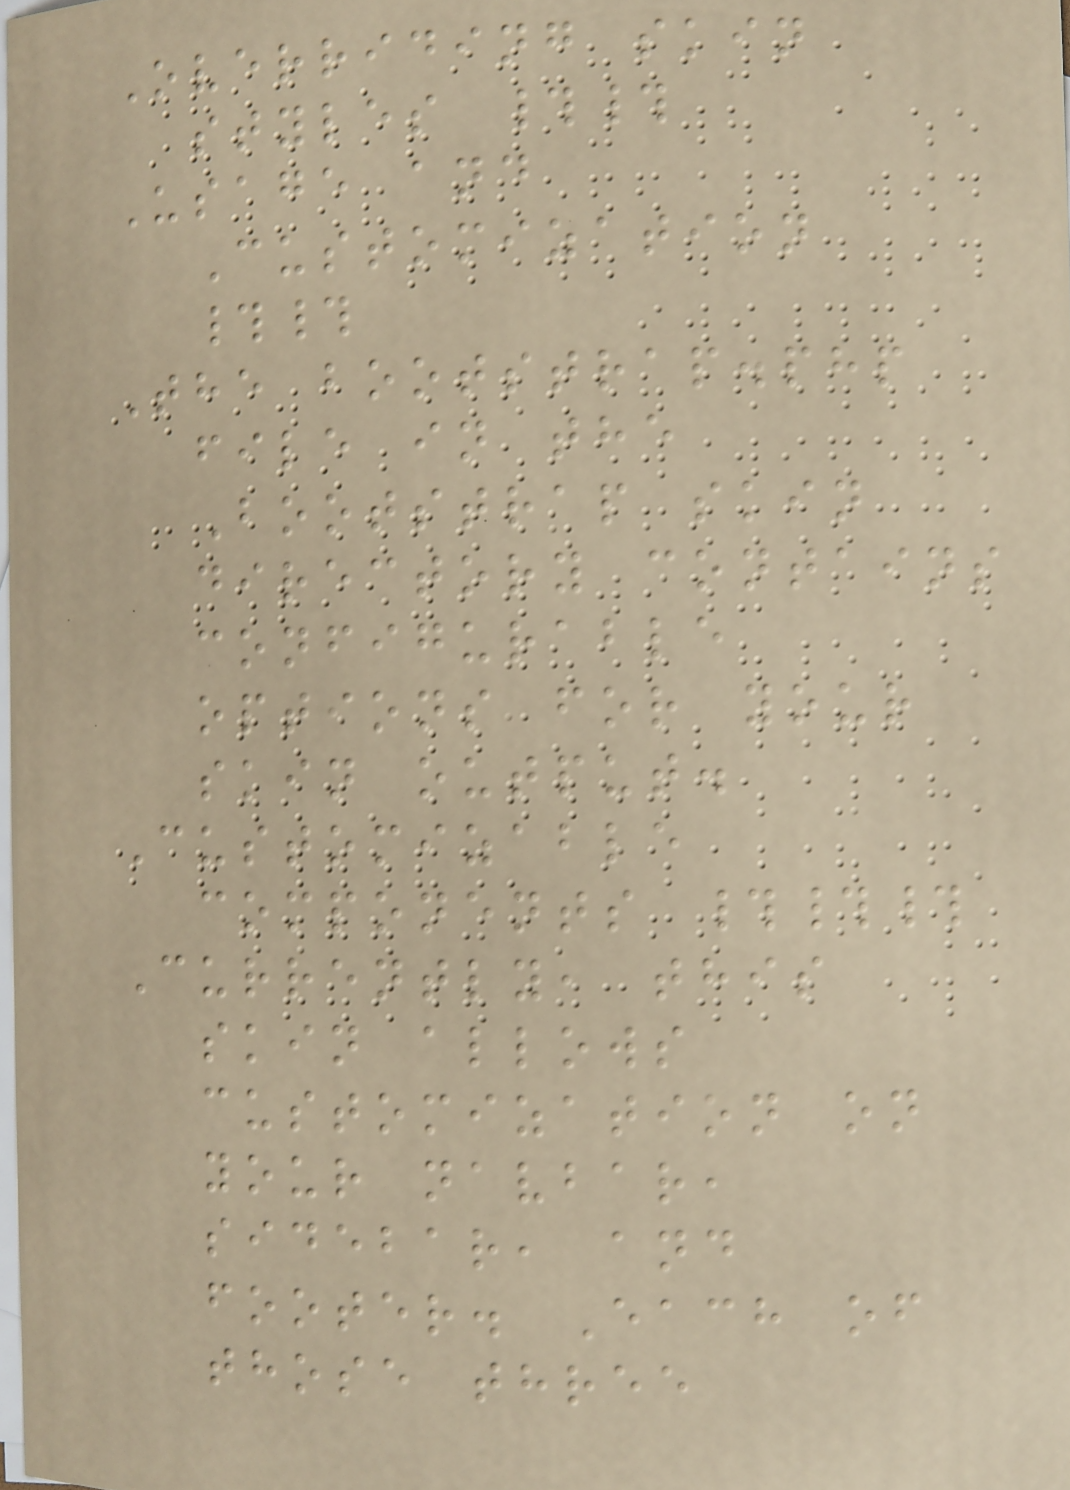Overriding skin
styles ##
Usage and
Customization
##
The bootstrap.php
file in the
Bootstrap skin
directory contains
configurable
options for your
skin output.
Customizable
components ###
Currently, this
skin allows
customization on
your navbar,
sidebar, and
footer. Each of
those three
